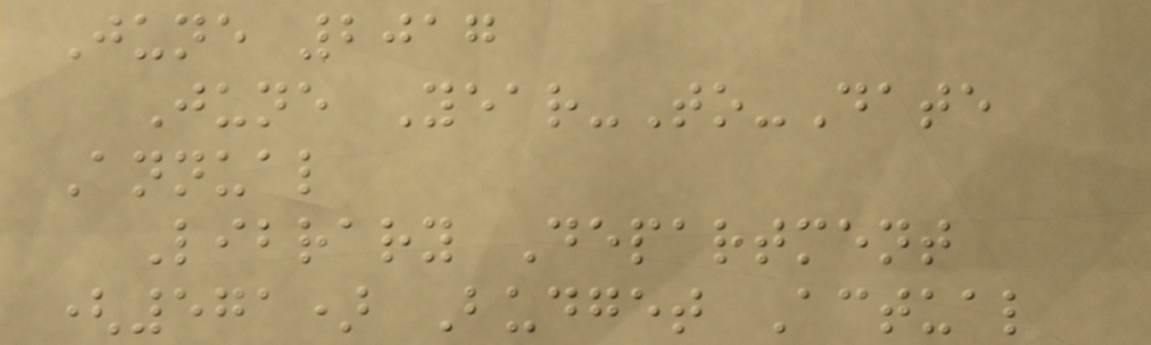June 2017
June Year-To-Date
Annual
Library Department
(571) Budget Actual
